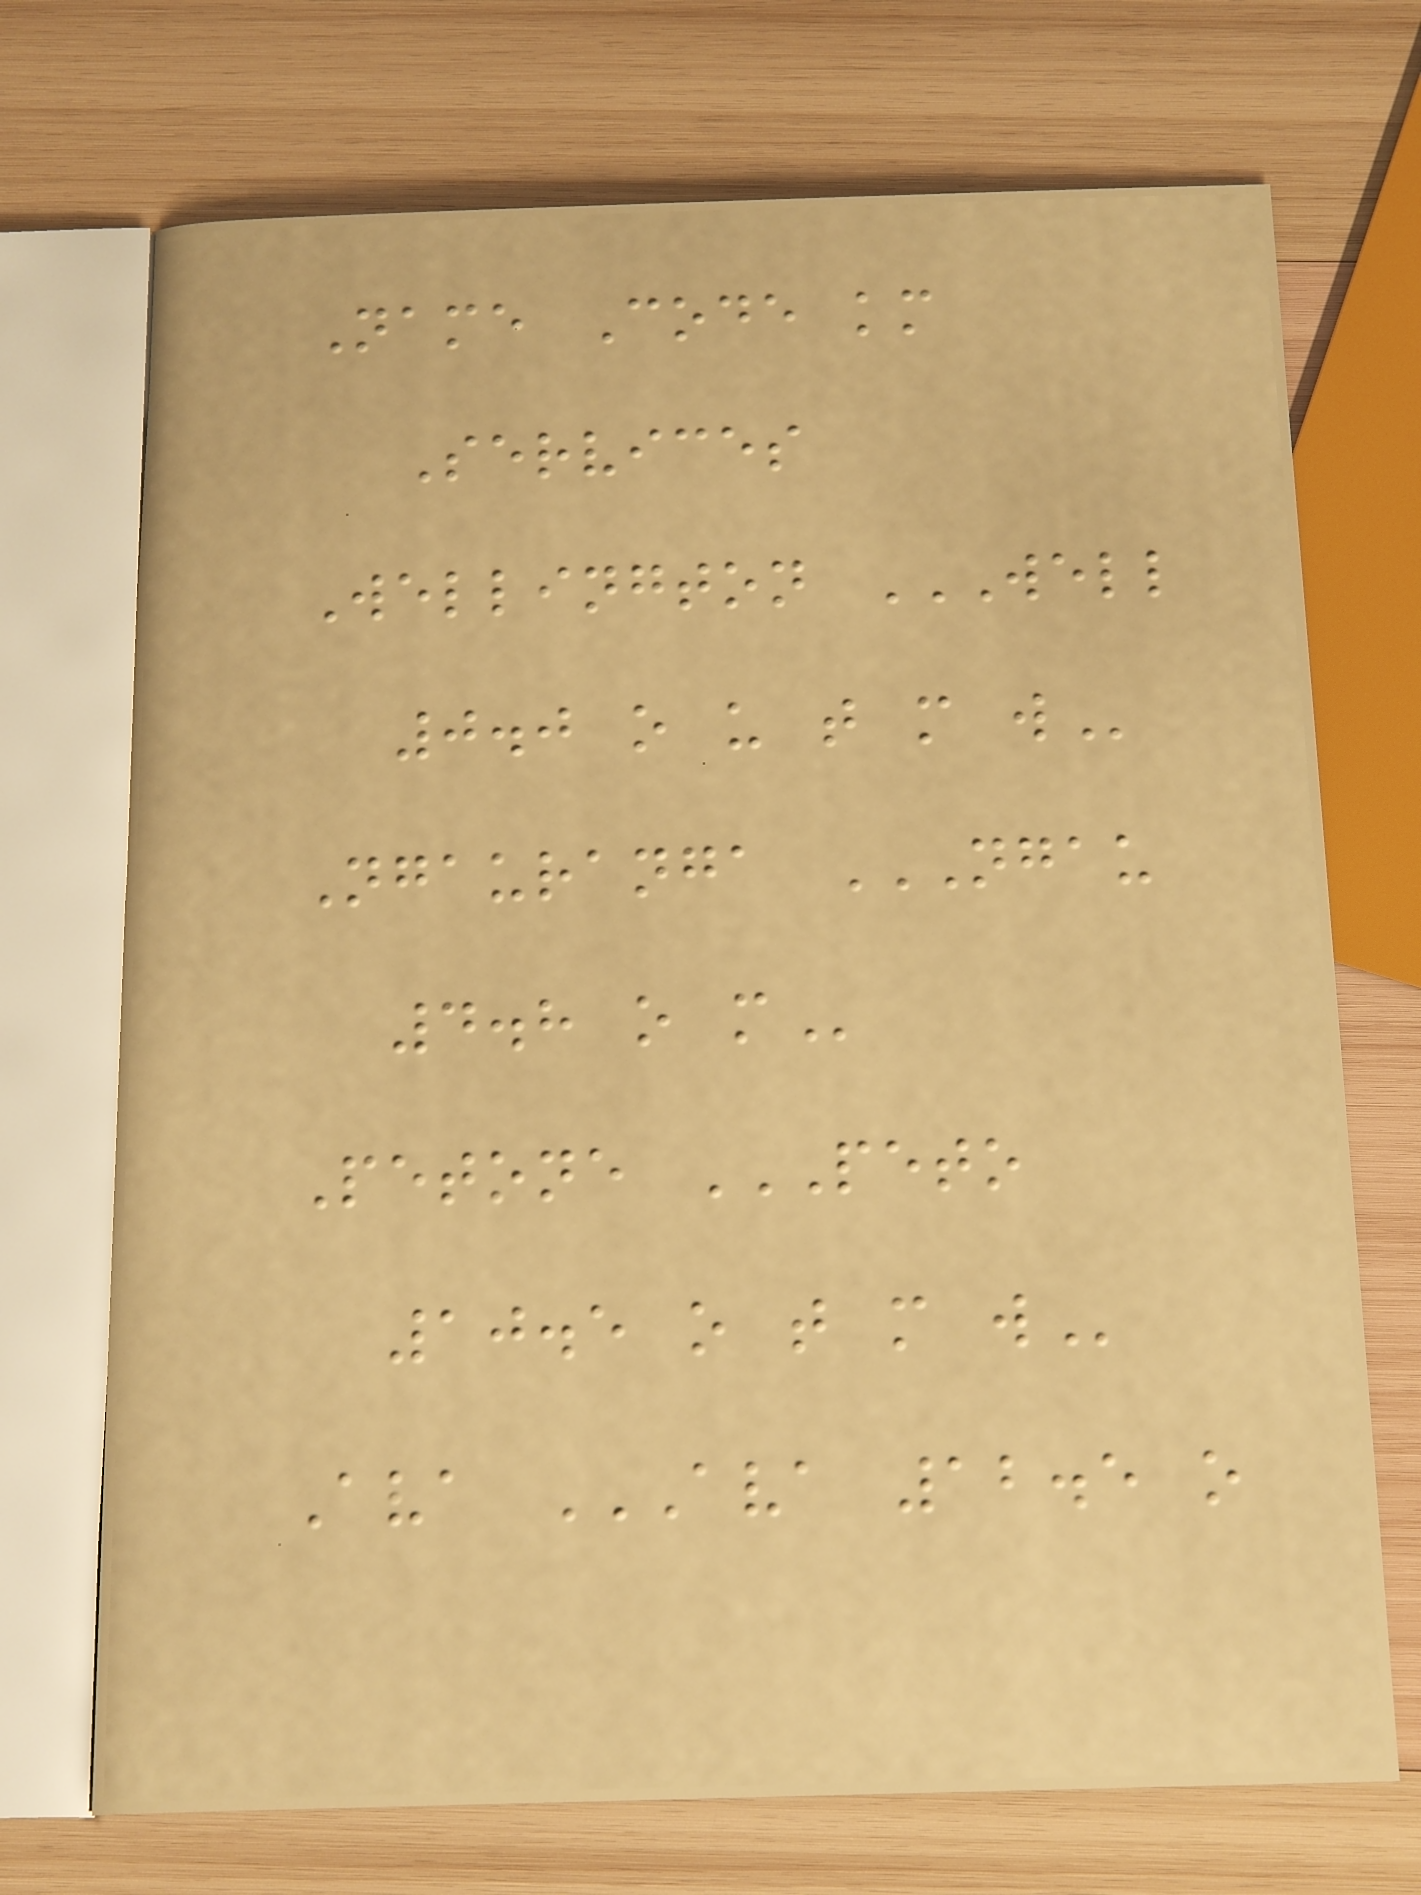Name Code km
Services
Wellington WELL
0.0 O U T M W
Ngauranga NGAU
4.8 O M
Petone PETO
10.5 O T M W
Ava AVA 12.5 O
